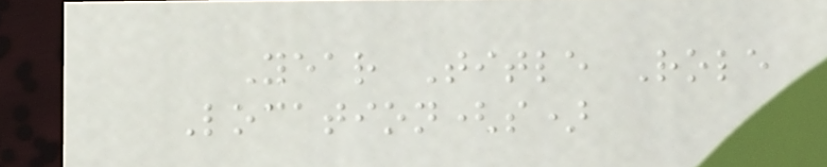Year Title Role
Location(s)
